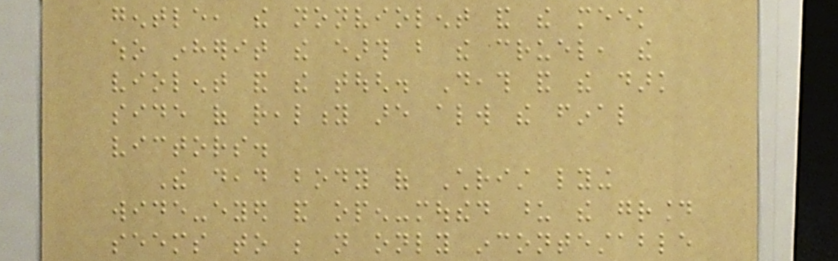gentle, the nonviolent and the meek
who inherit the earth but the cruel, the
violent and the tough. Death and the dark
side of reality are always the final
victors.
The dead body of Christ lying
wide-eyed and open-mouthed upon the ground
seems to be not only incontestable
